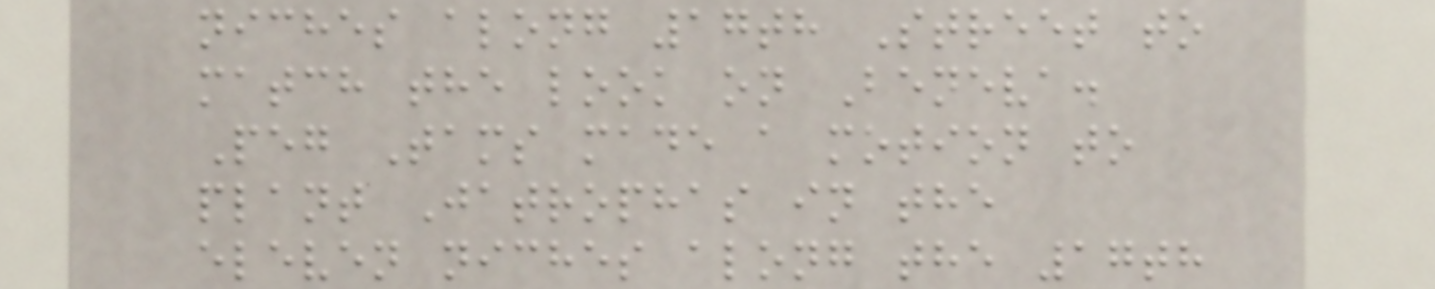niches along 17th Street to
match the look on Beneva.
Peg Tams made a motion to
plant Jatrophas in the
eleven niches along the 17th
